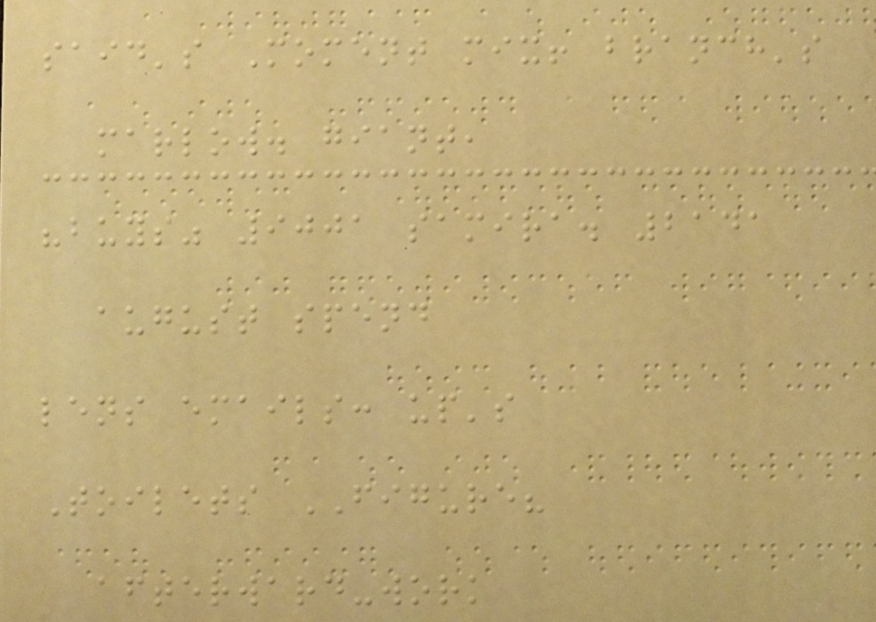said's Moment mix! branch's
marlow. giant,
"buys" 9001 samira. 2141
august spend
lens emails: up's
Toilets FIGURE?
afterward-work
